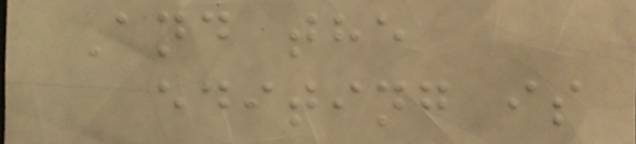And the
editing is
